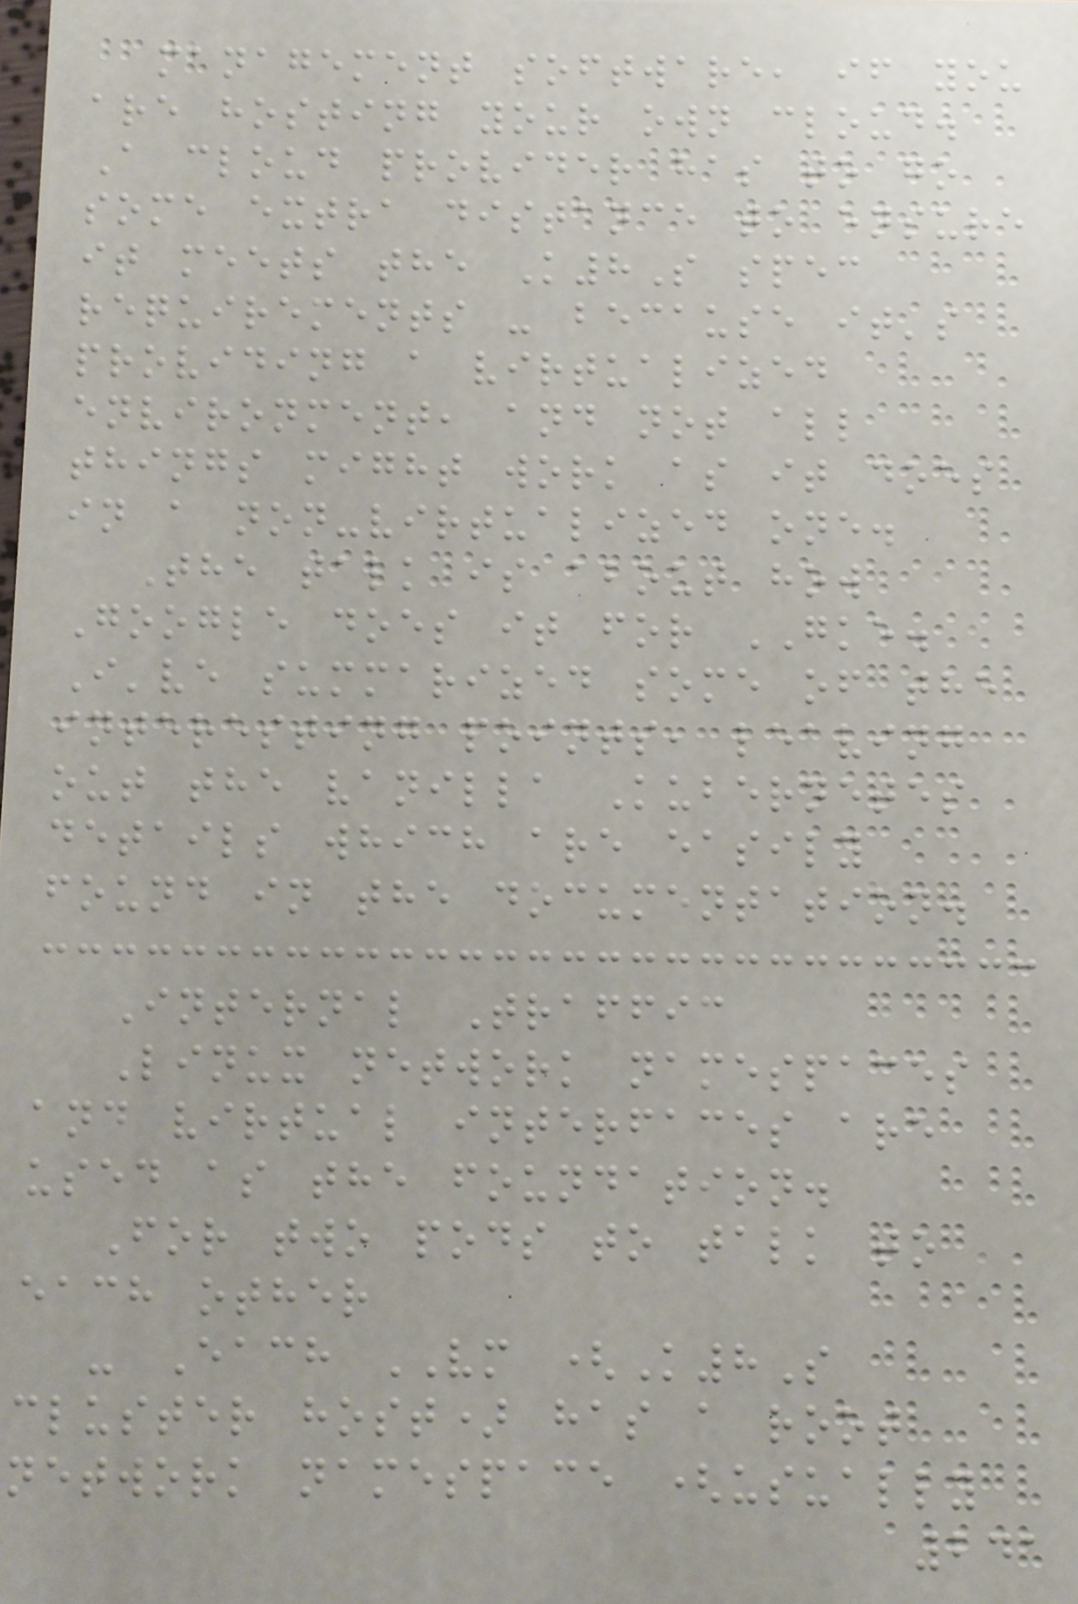management software, if you
are hosting your own cloud.
A cloud provider has to go
some extra distance to ensure
it meets the K8S spec
requirements - because it's
providing a virtualized
environment, and not all
things might work as it does
in a non-virtualized one.
The talk is about how
Google does it for GKE.
I've summarized some of the
interesting points, leaving
out the vanilla Kubernetes
details which are easily
found in the documentation.
Internal Traffic
Linux network namespaces
and virtual interfaces are
used as the foundation.
For two pods to talk to
each other
- Each VM (K8S
cluster host) has a root
network namespace (usually
241
